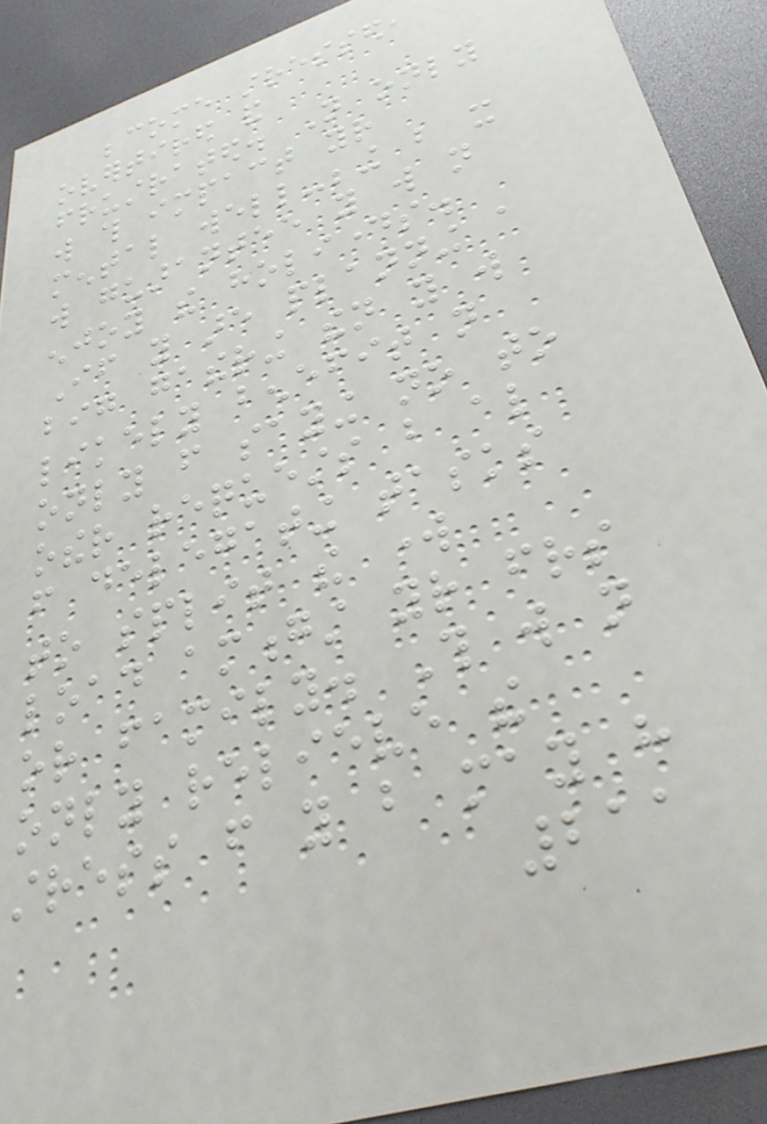become stressed,
overtired and
frustrated. Not only
will this impact your
mental well-being but it
will guarantee you will not
enjoy the holidays.
If you are planning a
big gathering then you will
likely benefit not
only from saying no to
other requests but also
from delegating tasks
to split the work
load amongst your friends
or family. This will not
only relieve the
stress from you but may have
211
